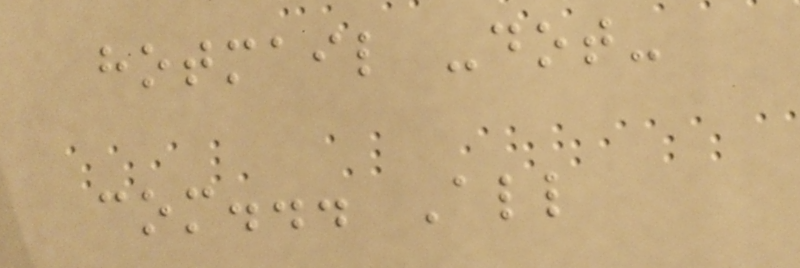hotmail -dot-
com... All
